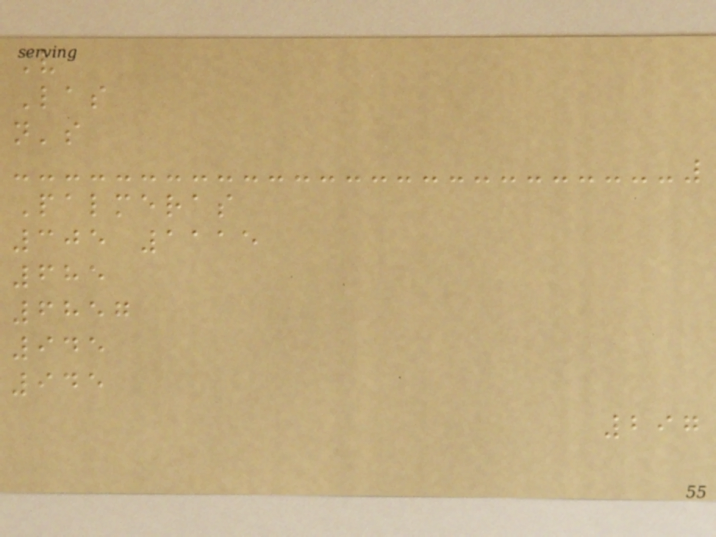V
Las
n's
Palmeras
305 1115
685
6857
945
945
297
